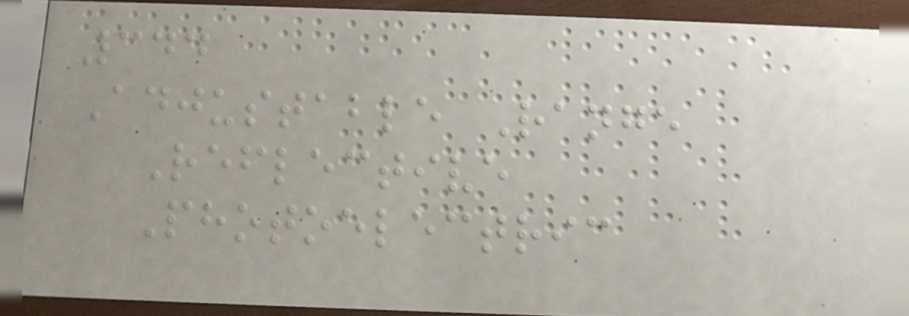344
Adjustable Range
Reflective
Photoelectric
